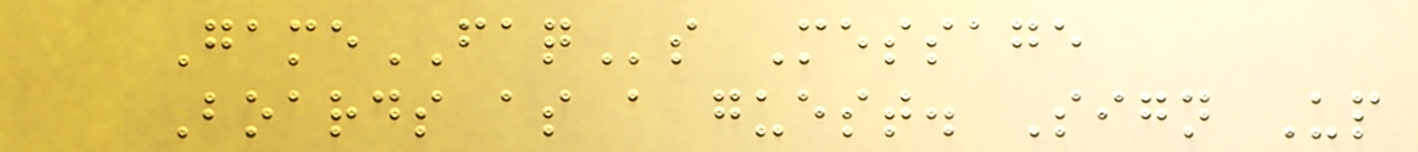GameFAQs Message
Boards as a guest. Sign Up
